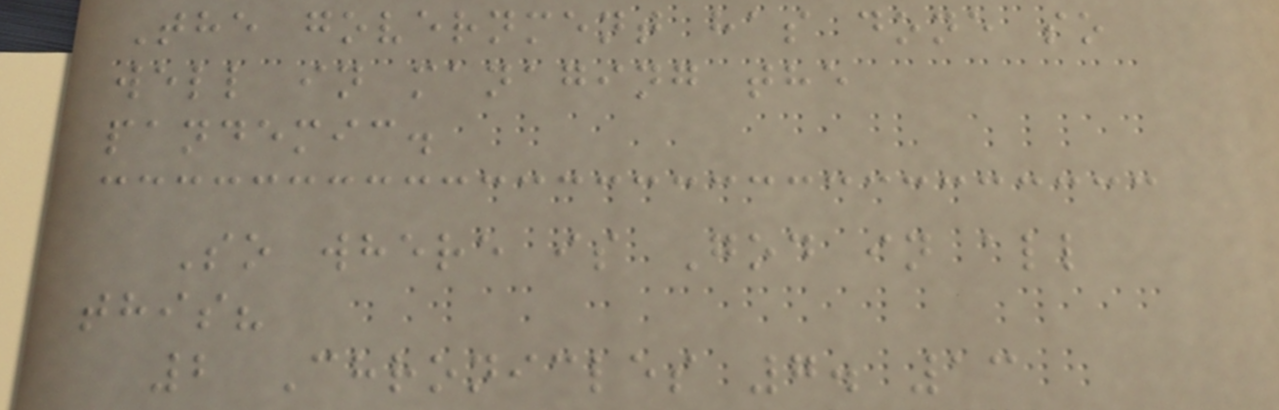The government has done so
well in managing the
pandemic.
So where is God in all
this?
2 Chronicles 7. 13
